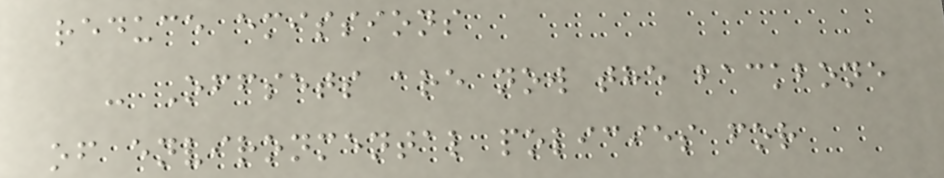reduce emissions
- Offsets are now the backbone
of environmental policies for
